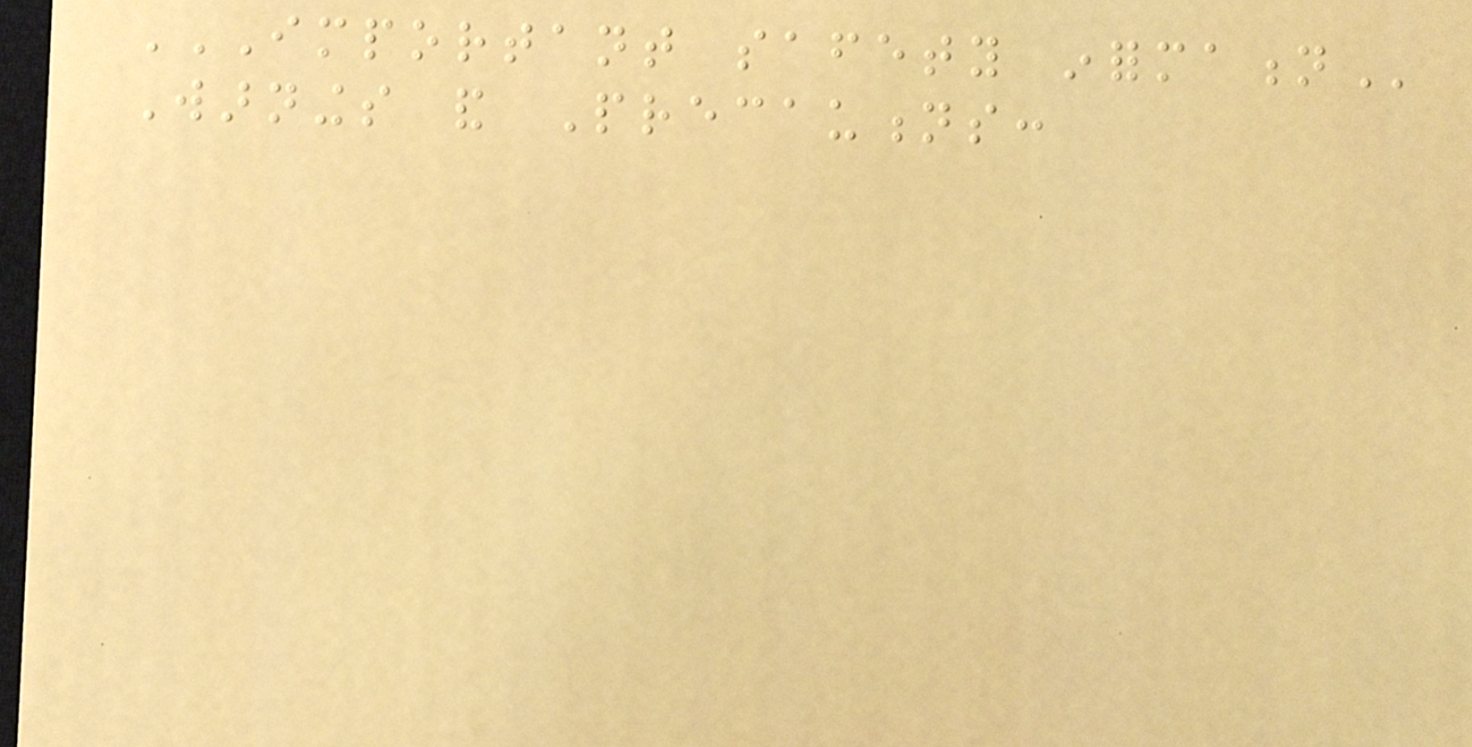IMPORTANT SAFETY INFORMATION
Warnings and Precautions:
